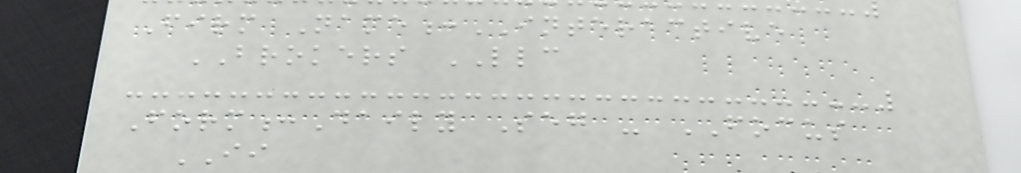Firm Name:INTERACTIVE
BROKERS LLC
Form:Daily Seg - FOCUS
II
